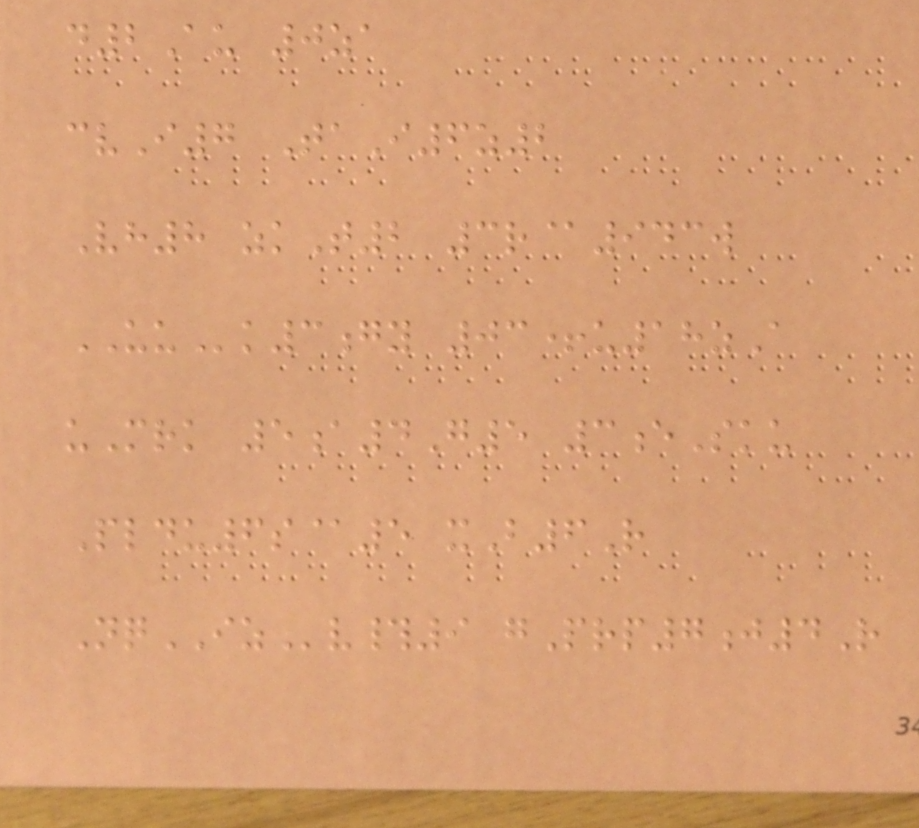d2Au 0za
cvI7 TaI6z2
Vh8 zkT2 3r@943w
UUk3gy 03+u18zA
uMrk 5a4G5 3eSku
Pldu6s@5 xB6R
NqIZv#9 gPrp7j4R
